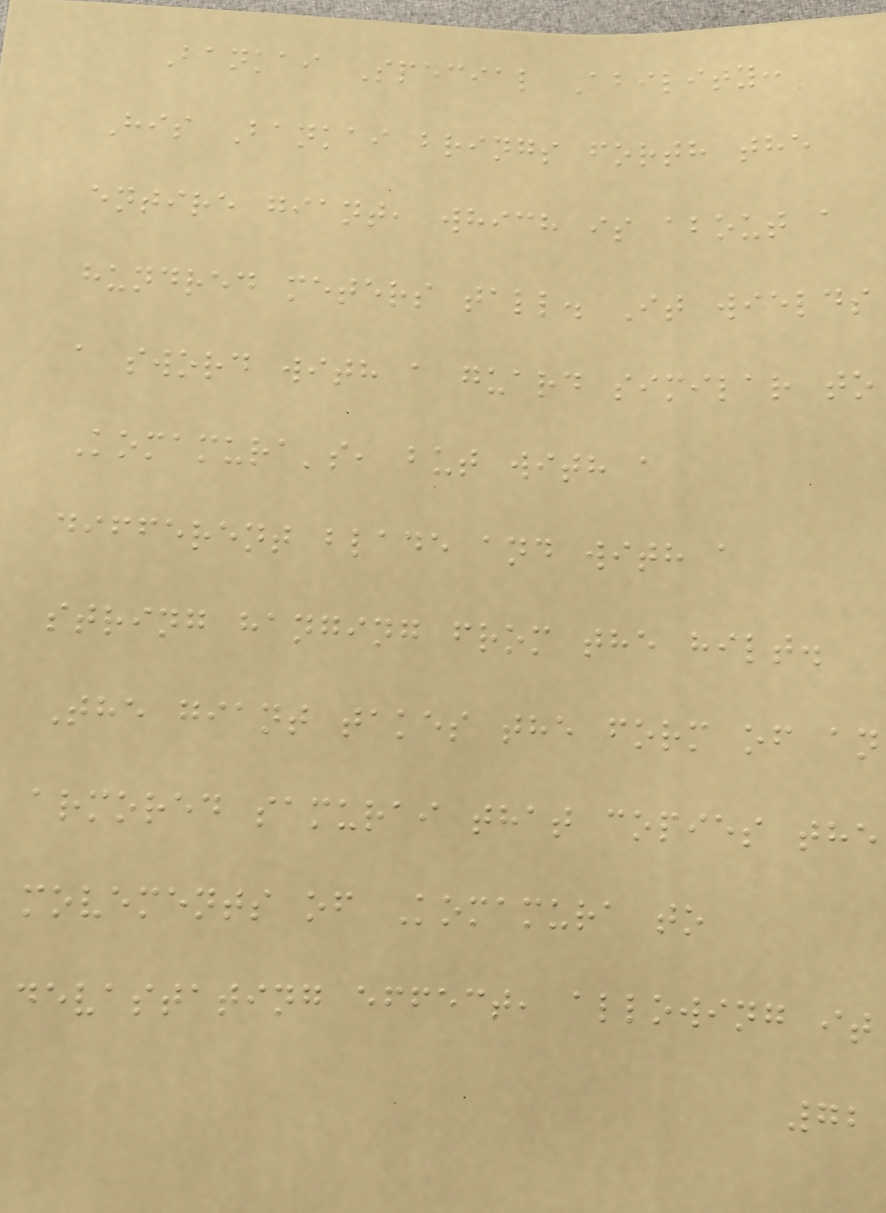Bankai Special Ability:
His Bankai brings forth the
entire giant, which is about a
hundred meters tall. It wields
a sword with a guard similar to
Komamura's, but with a
different blade and with a
string hanging from the hilt.
The giant takes the form of an
armored samurai that copies the
movements of Komamura to
devastating effect, allowing it
72
